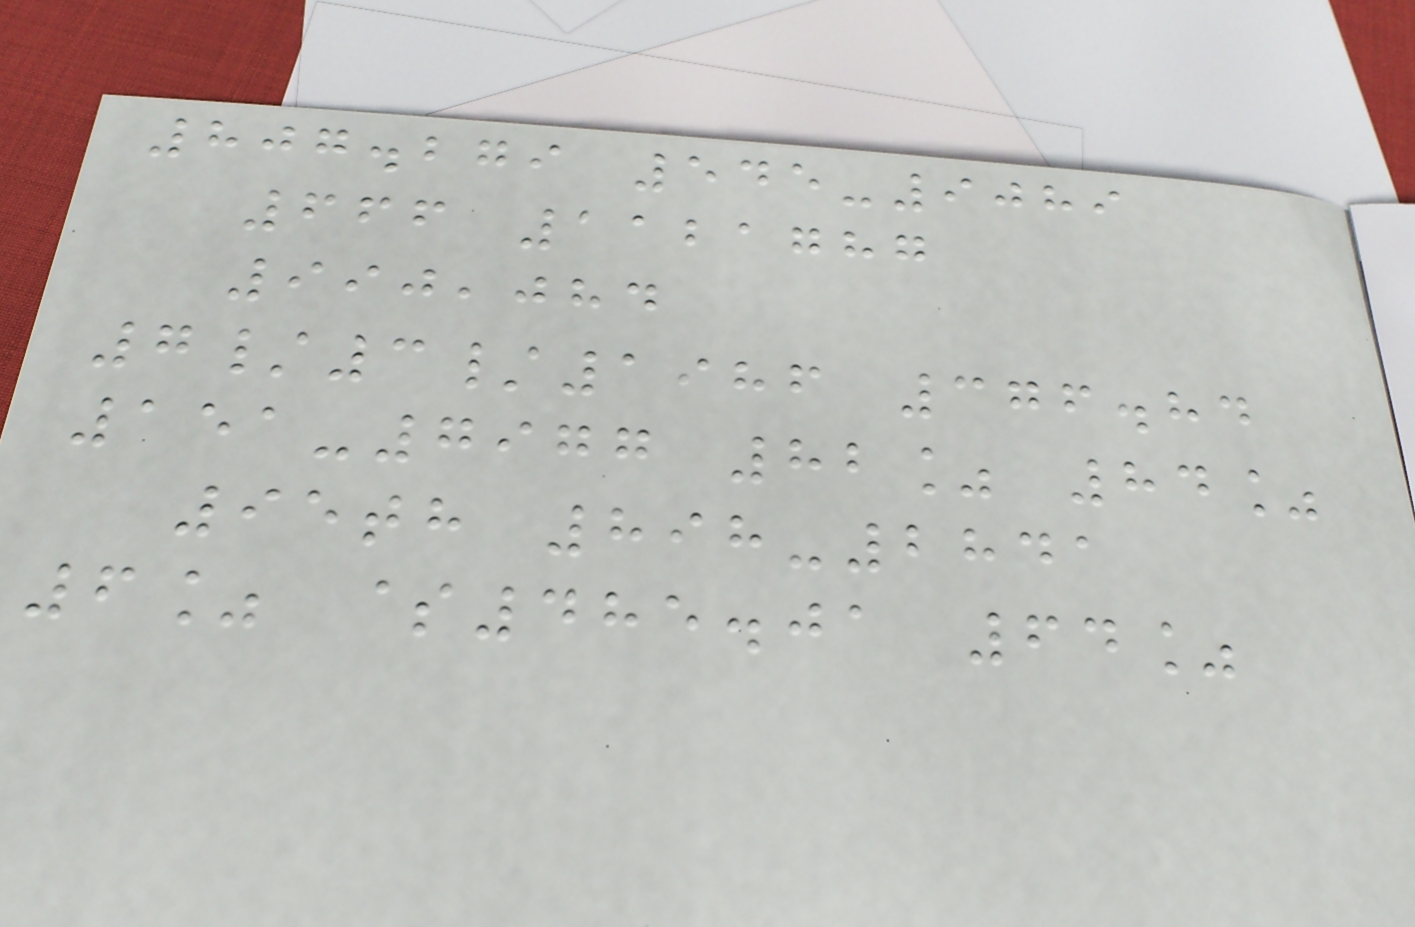807.279 545-9089
666 1121787
990,084
7/3/1986 376.84
151-7977 82% 84%
95th 898-2841
6% $485.01 64%
